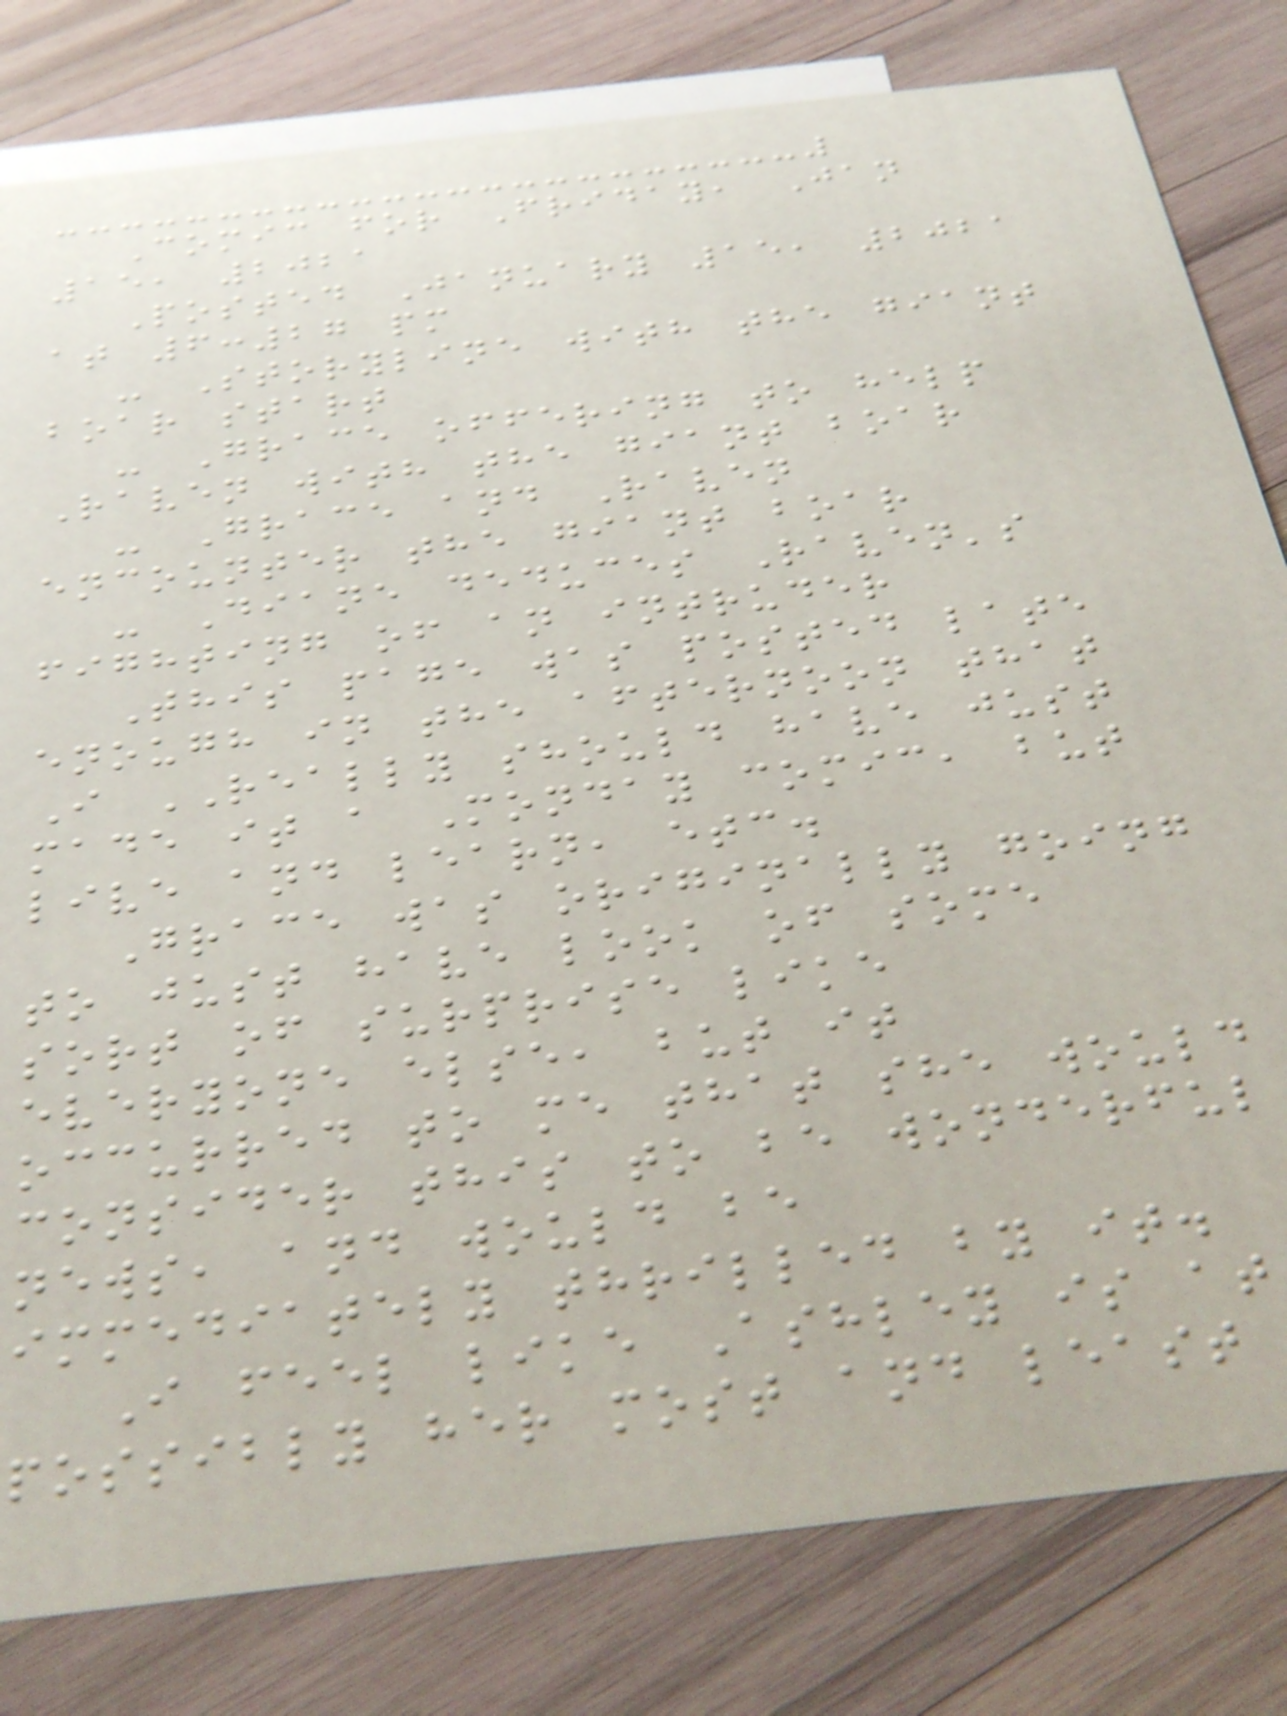Comic for Friday, Jan
15, 2021
Posted January 15, 2021
at 6:27 pm
- Storyline with the giant
boar start
- Grace offering to help
Raven with the giant boar
- Grace and Raven
encounter the giant boar
- Diane deduces Raven's
fighting of an intruder
This page was posted late
enough in the afternoon that
I REALLY should have just
made it a Monday comic, but
live and learn, etc.
Grace was originally going
to just have look of some
sort of surprise like
everyone else, but it
occurred to me that she would
consider this to be wonderful
news, and would be
immediately thrilled by it.
I feel like Ashley is at
possibly her most and least
